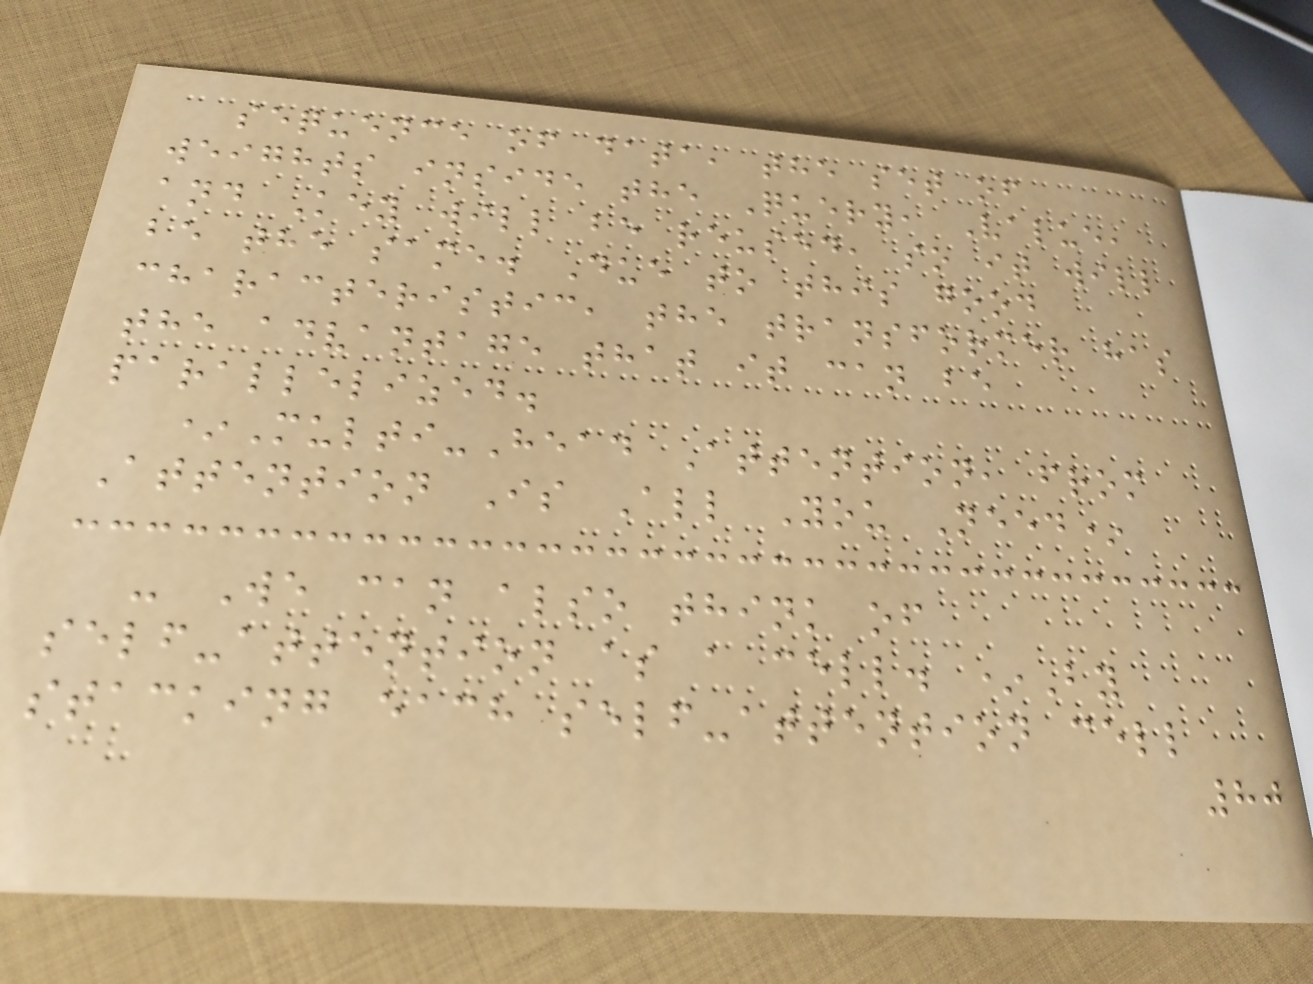sequence of data, the set of
weights inside the Query, Value,
and Key will be reused, so it will
be the same. Due to this good
characteristic, the transformer has
the advantage that it can be
parallelized.
*Multi-Head Attention, from
Attention Is All You Need*
- We can also think of
self-attention as a cell. *By
stacking each self-attention cell
80
